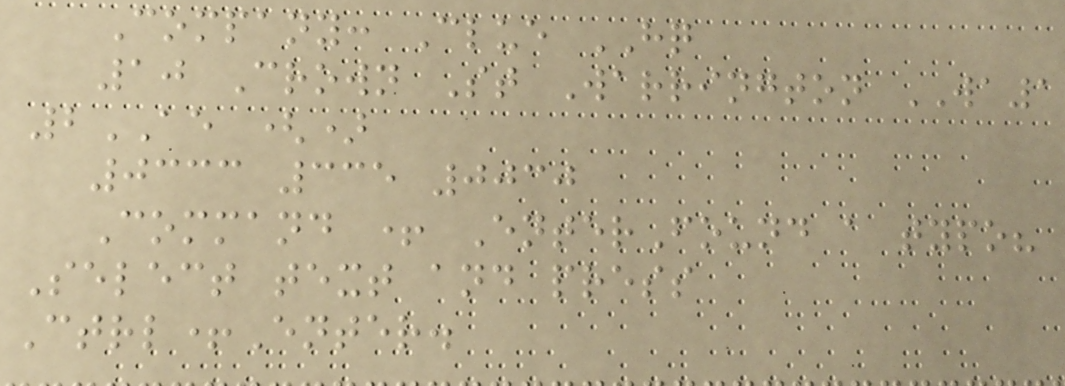Company: Clue HQ
10 Crown St Warrington WA1
2AE ()
0333 335 0030
Command + EnterFound a typo?
Select text and press
Ctrl+Enter.
